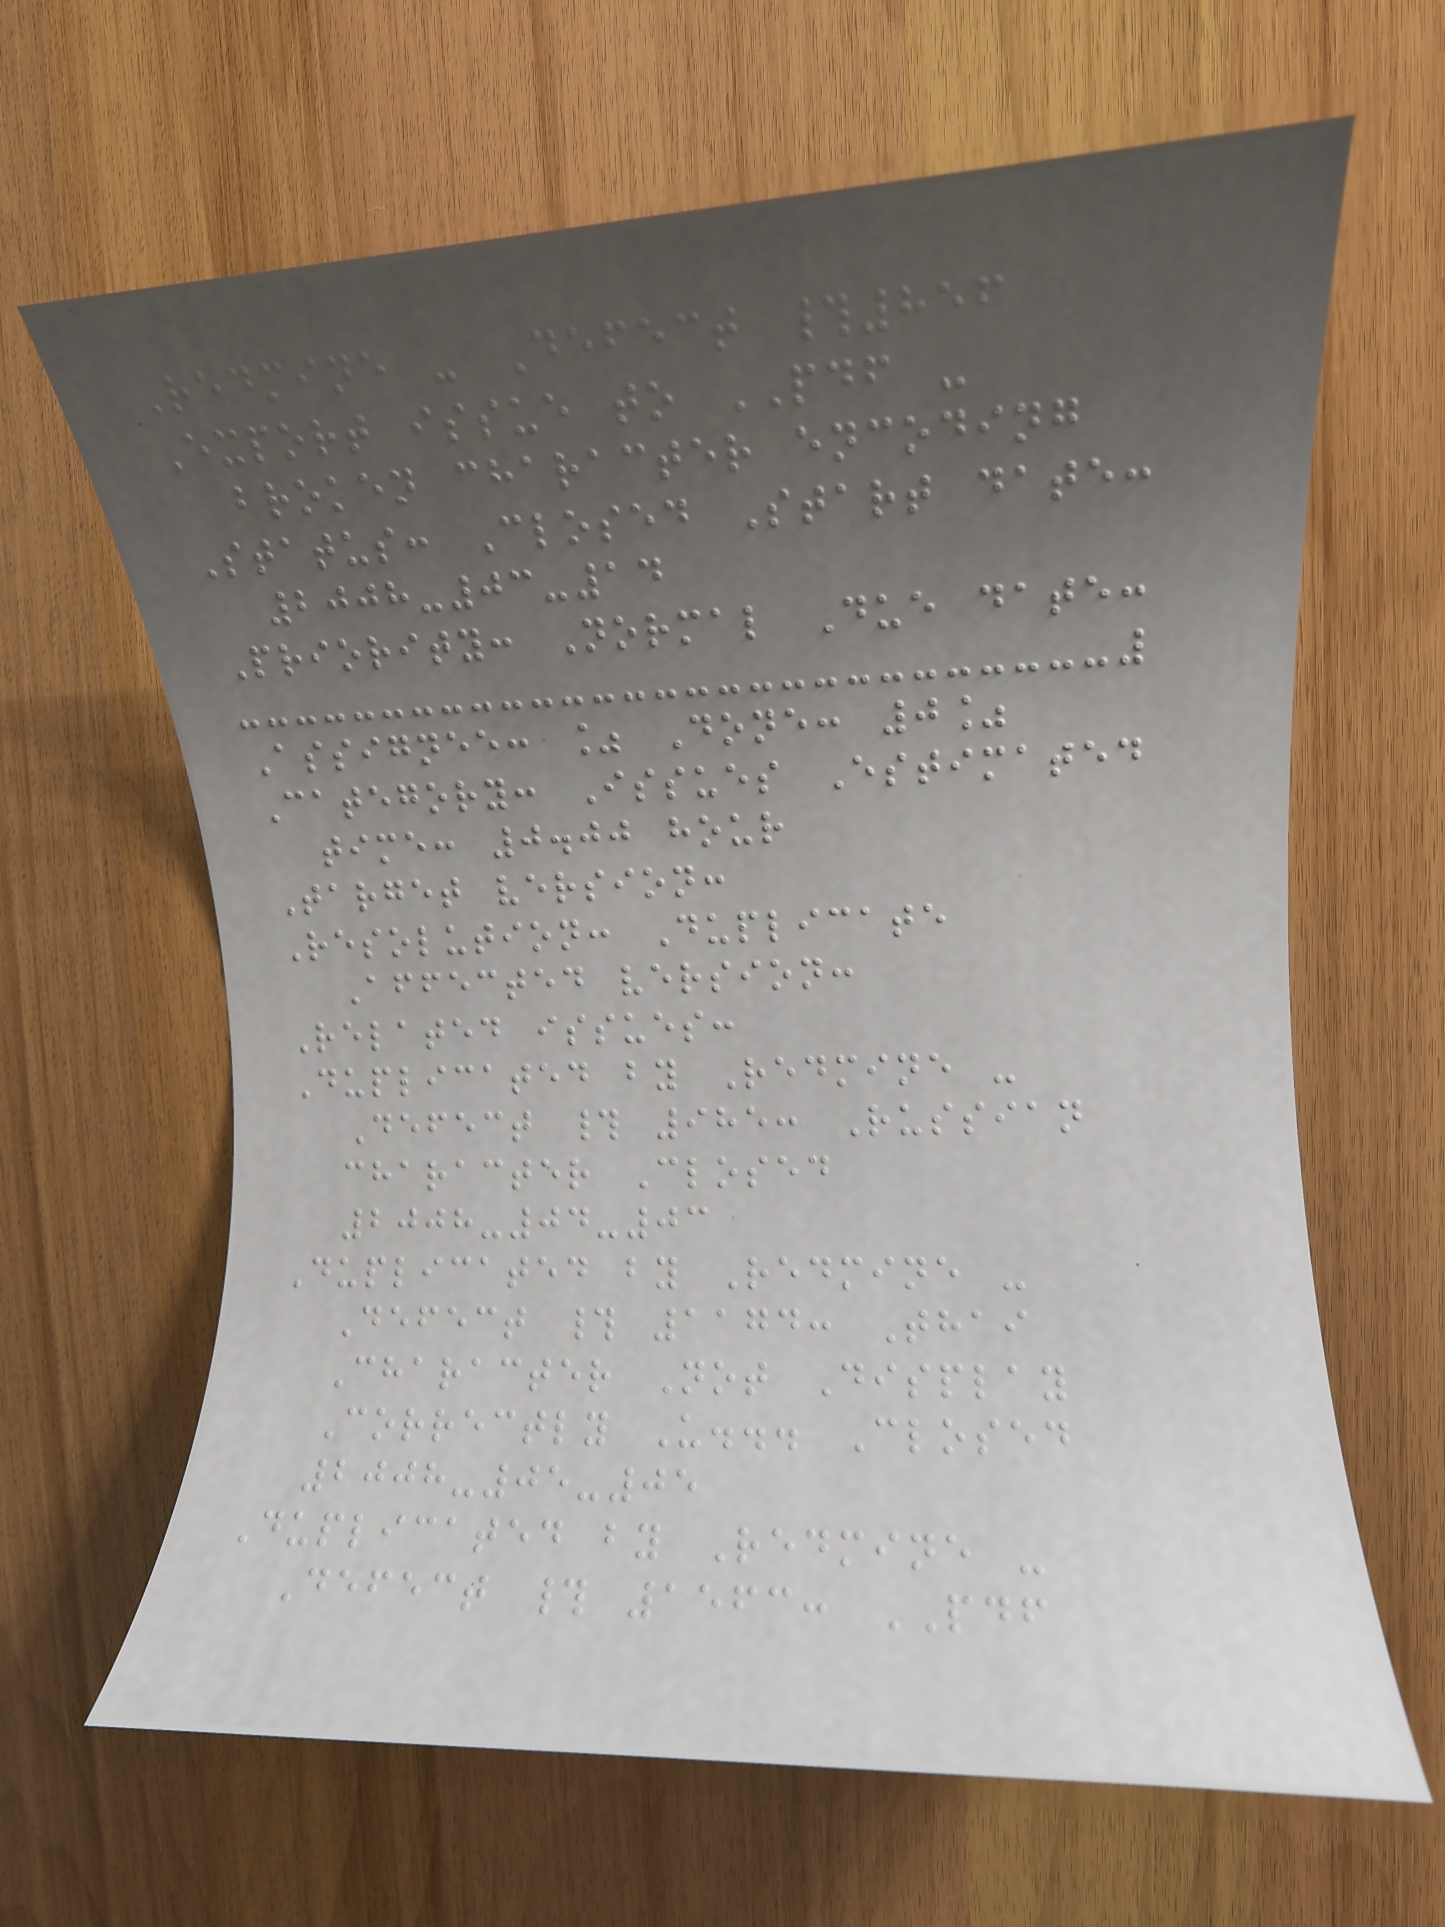Redmine - Defect #856
Export issue to PDF -
broken character encoding
Status: Closed Start date:
2008-03-14
Priority: Normal Due date:
Assignee: % Done: 0%
Category: Issues Estimated
time: 0.00 hour
Target version:
Resolution: Duplicate
Affected version:
Related issues:
Duplicated by Redmine -
Defect # 985: Russian
character Closed
2008-04-03
Duplicated by Redmine -
Defect # 1174: Thai
Character Not Display
Correctly U... Closed
2008-05-05
Duplicated by Redmine -
Defect # 1563: PDF
